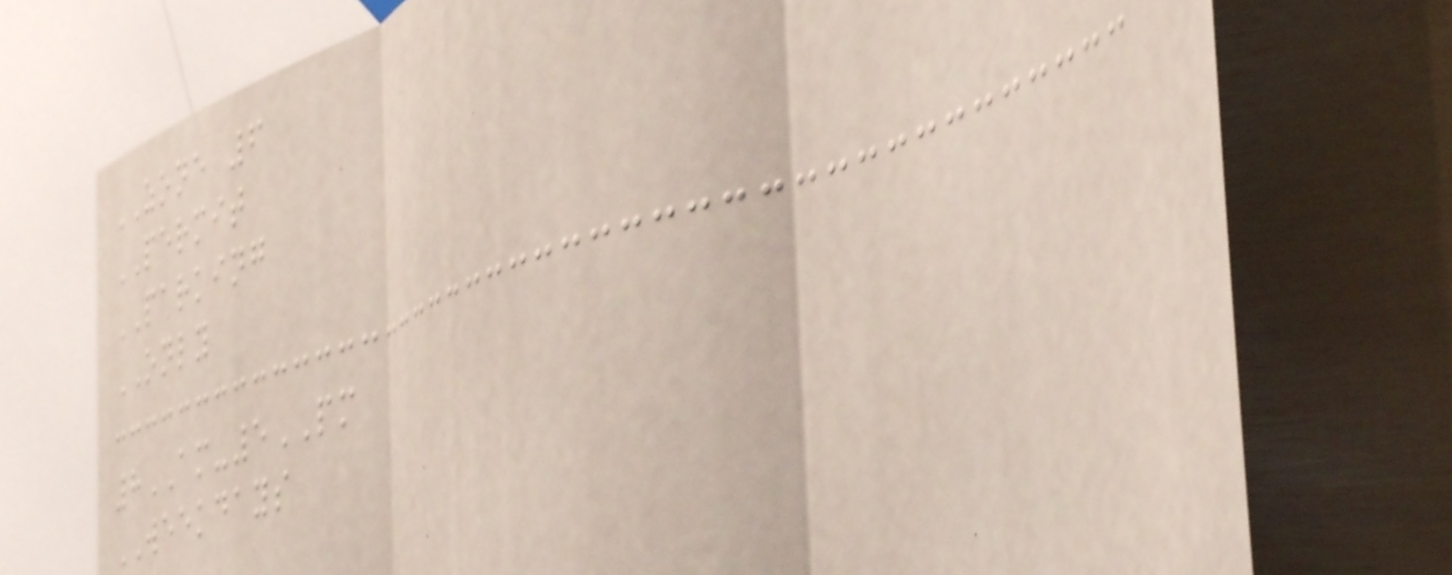ZONE 6
PERMIT
PARKING
ONLY
8AM-5PM
WEEKDAYS
